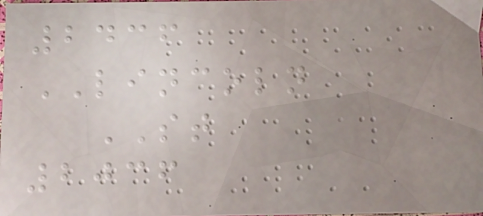2436
LINCOLN
ST
2036
